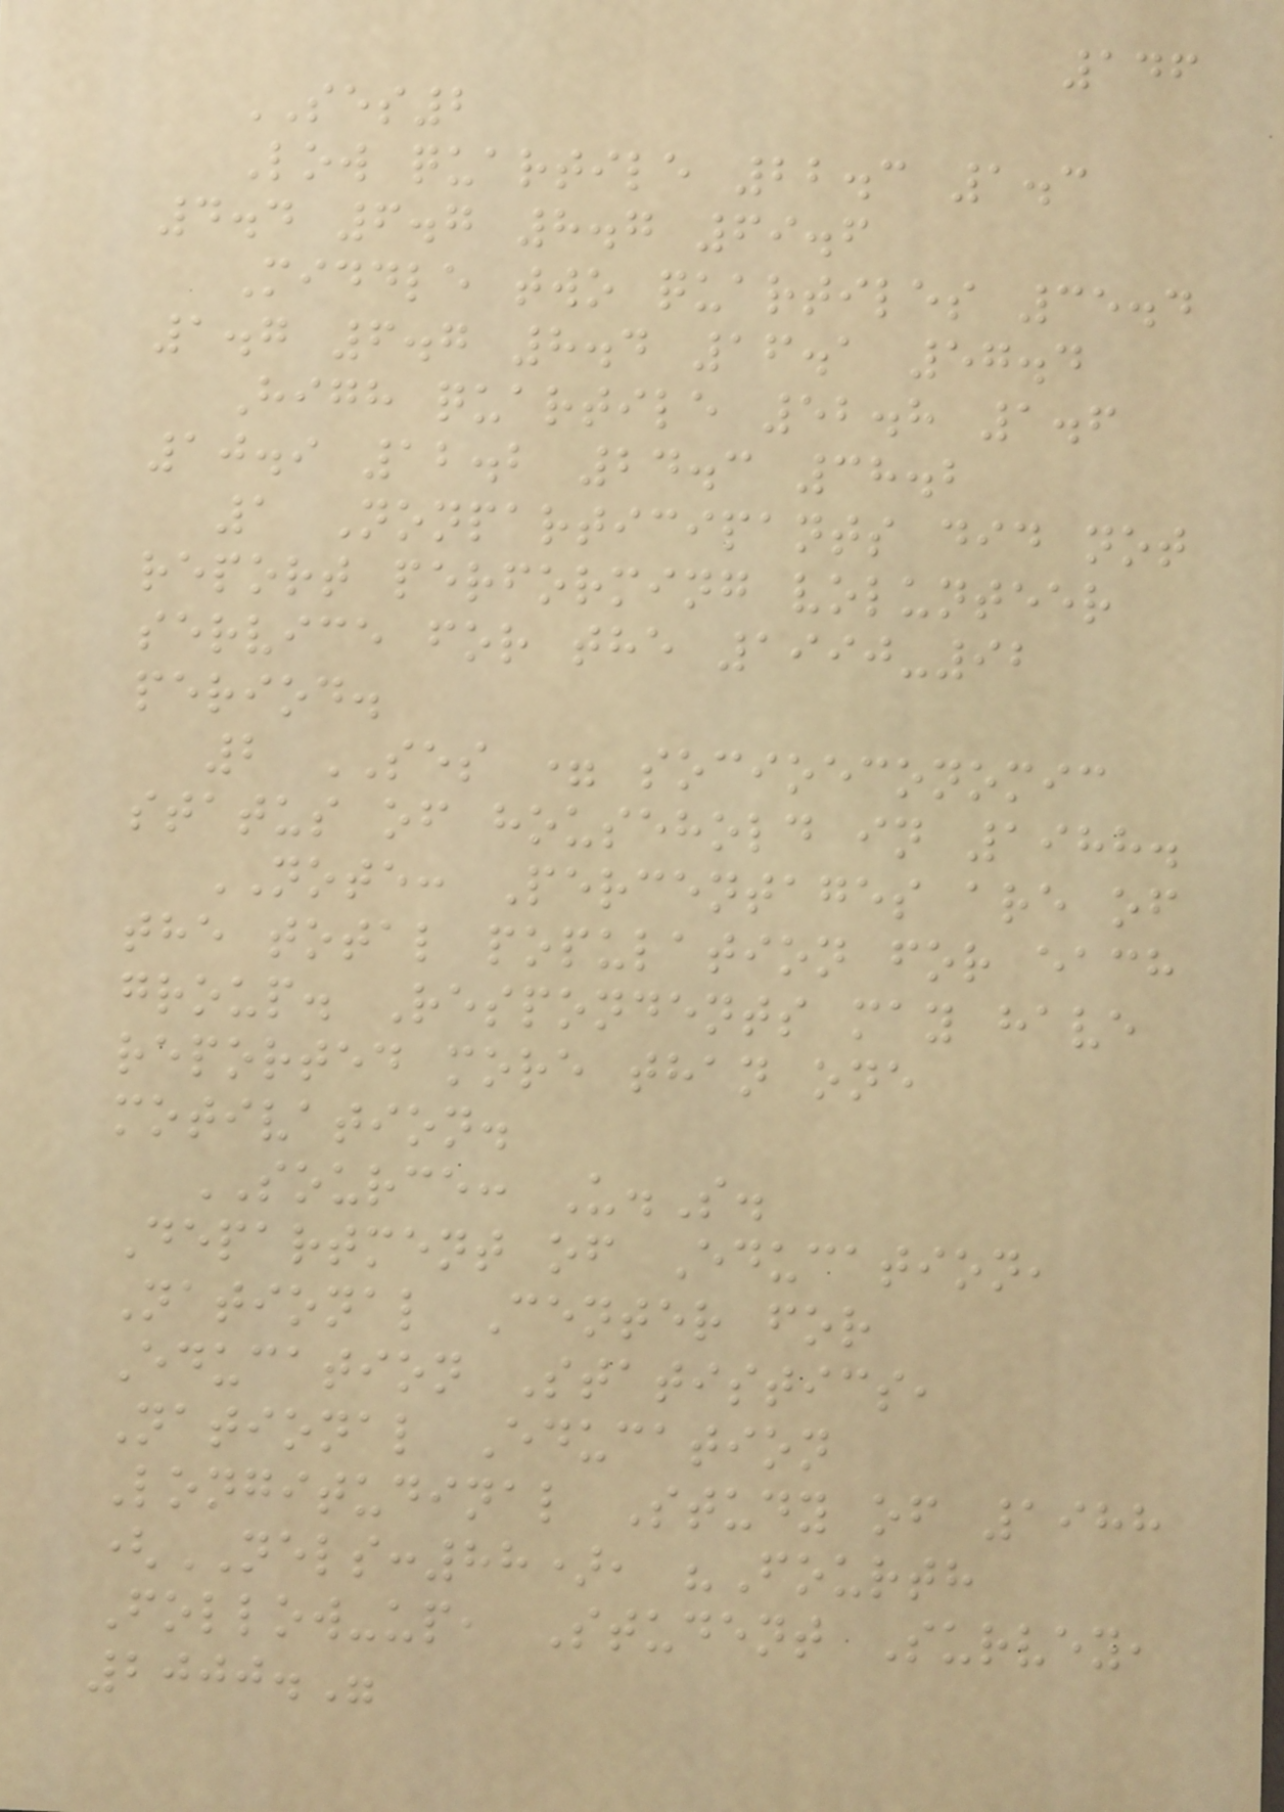146
SES2
Low quartile 22.3 1.3
4.4 6.7 8.7 69.6
Middle two quartiles 35.4
1.7 6.7 8.4 16.1 57.4
High quartile 52.8 1.6
10.9 12.2 24.3 38.2
1 Nonparticipants did not
report performing volunteer
service for the 1990-92
period.
2 SES = socioeconomic
status of household in 1988.
NOTE: Percentages are of
the total population for each
group. Respondents may have
reported more than one
motivation.
SOURCE: U.S.
Department of Education,
National Center for
Education Statistics,
National Education
Longitudinal Study of 1988
(NELS:88), "Fourth
Follow-up, Student Survey,
2000."
